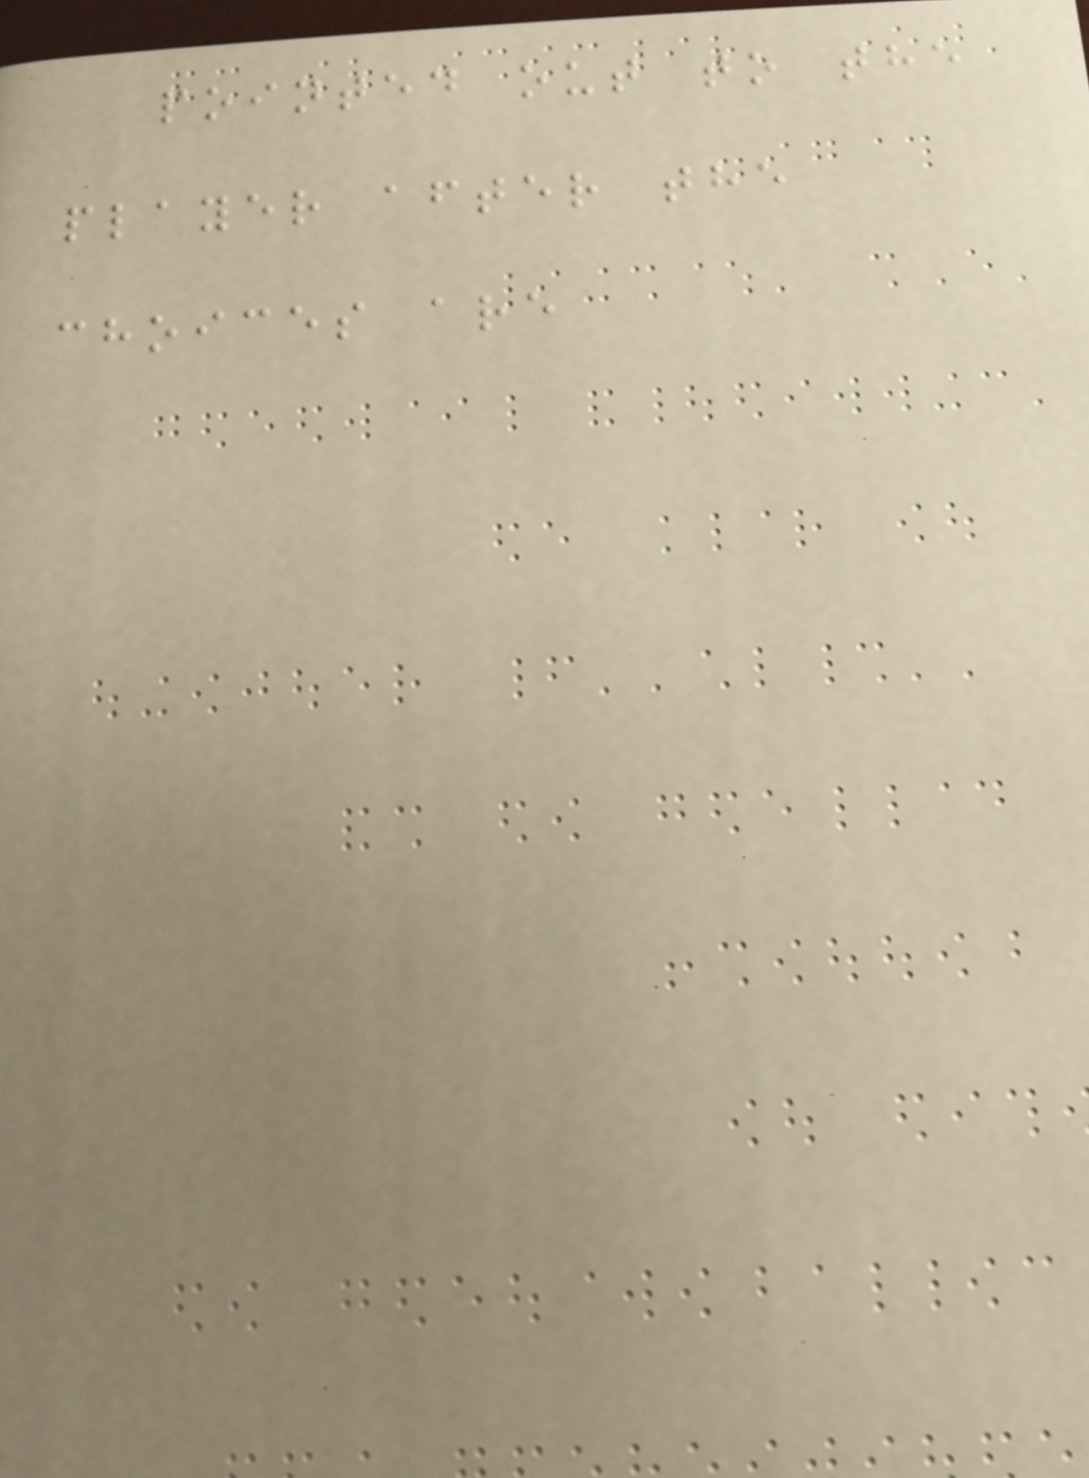pointed out to the
player after the
choices are
